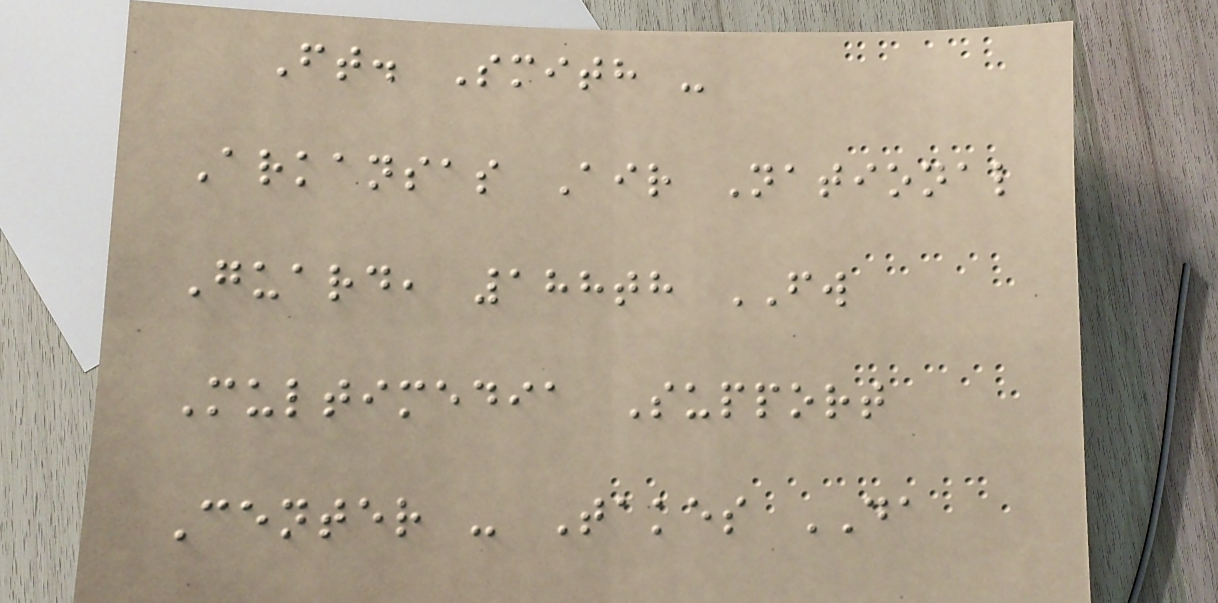Ft. Smith -
Arkansas Air National
Guard, 188th FW
Multimedia Support
Center - Takes DA
